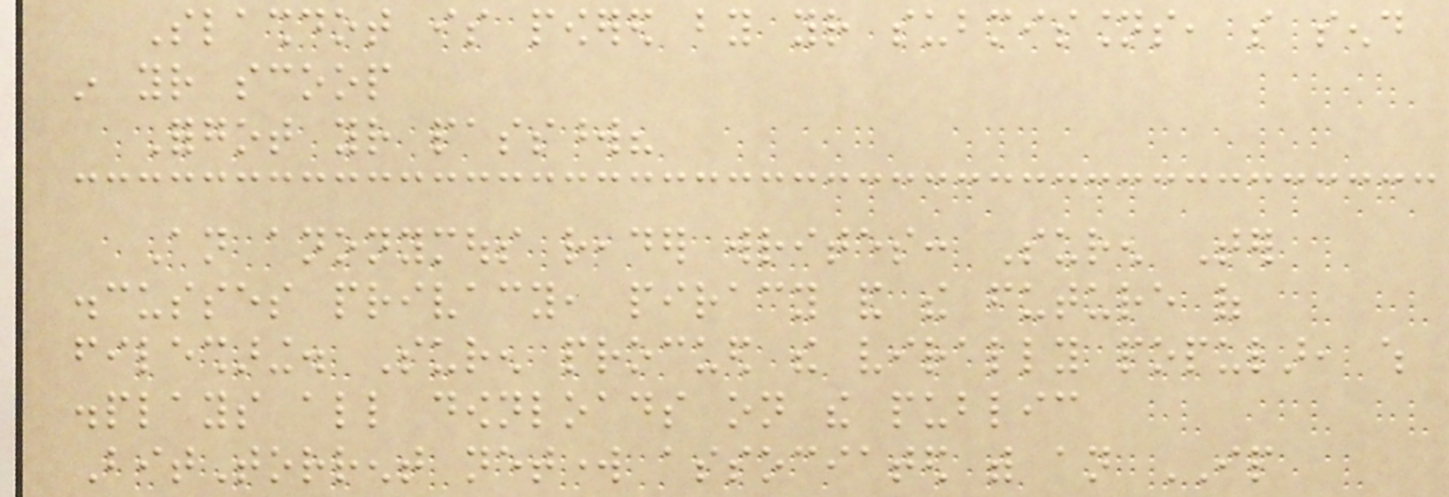Slashdot is powered by your submissions, so send
in your scoop
Forgot your password?
An anonymous reader writes: Suren Ter
discusses privacy, piracy and the future of
filesharing. Suren procued the virally popular, which
displays all downloads on the public
BitTorrent network associated with an IP
